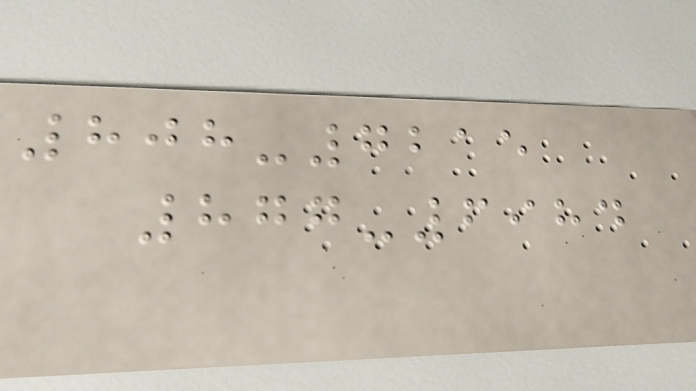808-7215
877-6984
